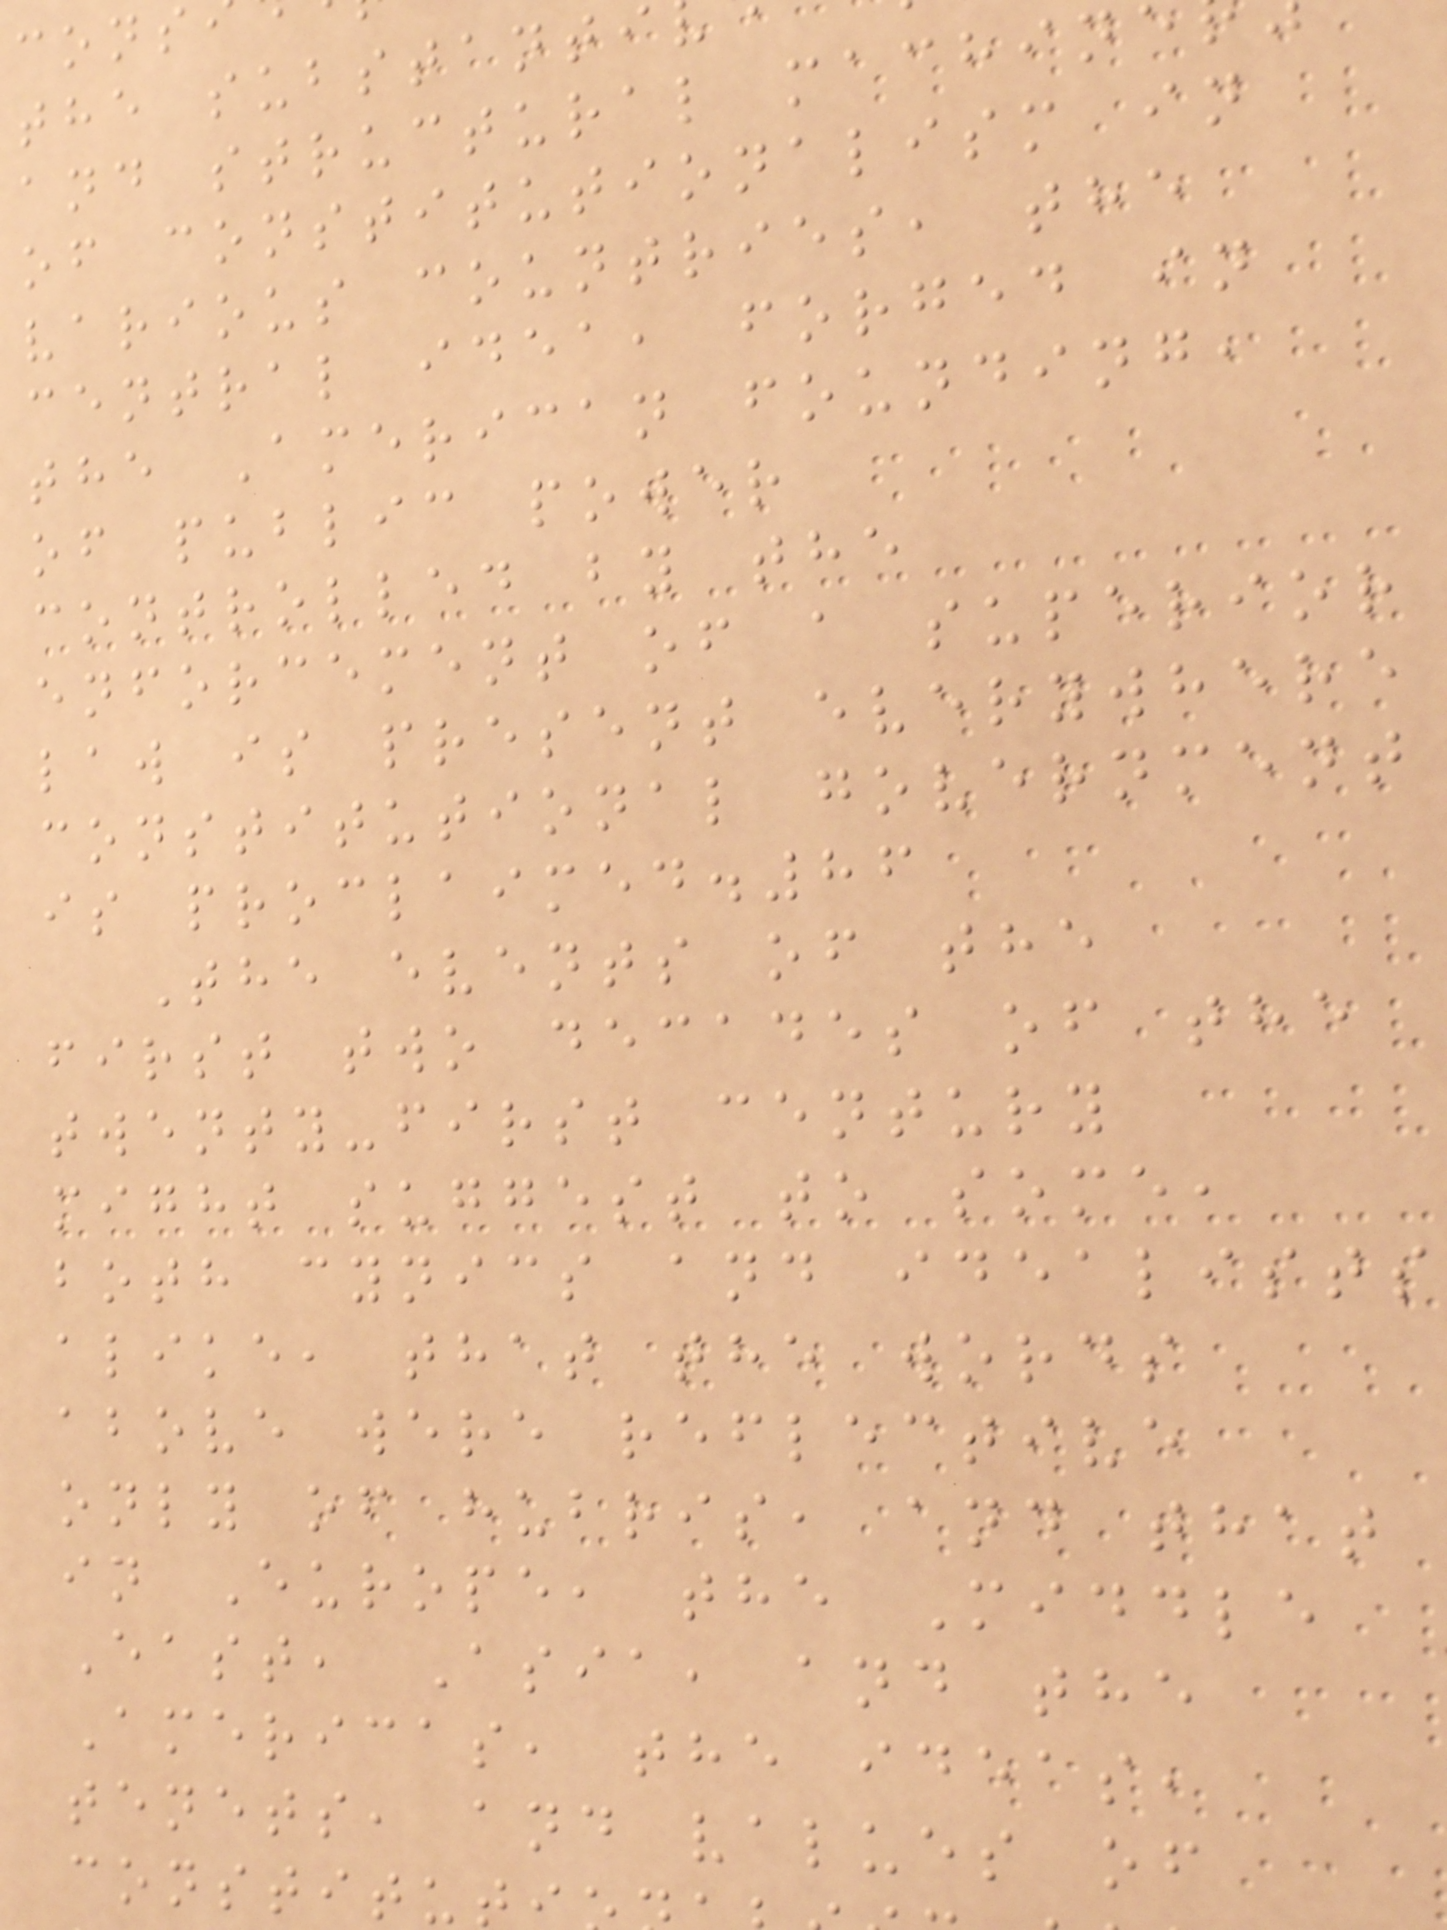the substanti
and structural machin
of constitutionalism in
various countries, the
central idea, forged in
the American founding,
of public power
controlled by the
enforcement of a superior
law is present everywhere
constitutional government
is proclaimed.86
The events of the
first two decades of the
twenty-first century
might suggest to some,
both cynics and idealists
alike, that the words
above were reflective
only of hubris, and that
in Europe, the Middle
East, Asia, and the
Americas, the ideas,
tenets, and values of
constitut
